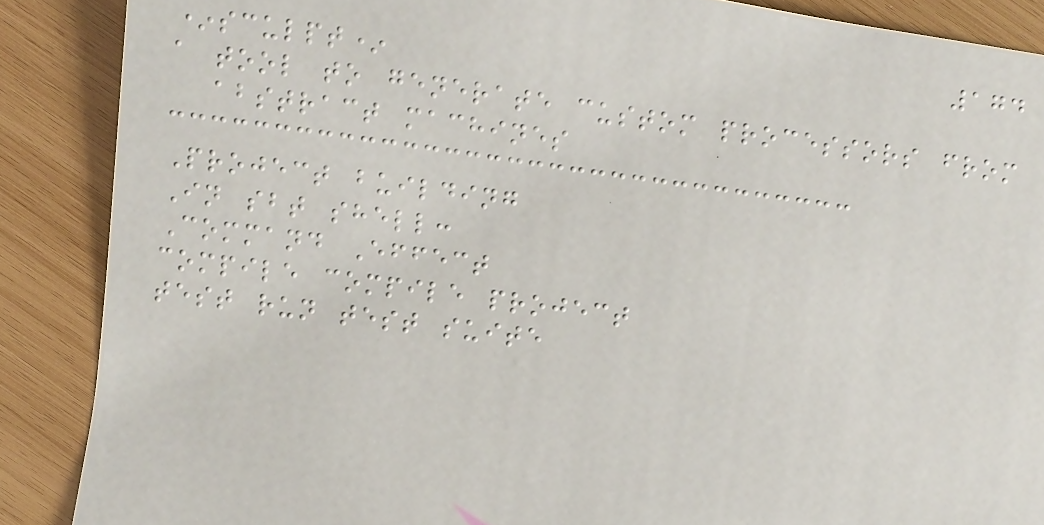174
*sculpt*
a tool to generate custom processors from
abstract machines
Project building
In sbt shell:
Command Effect
compile compile project
test run test suite
